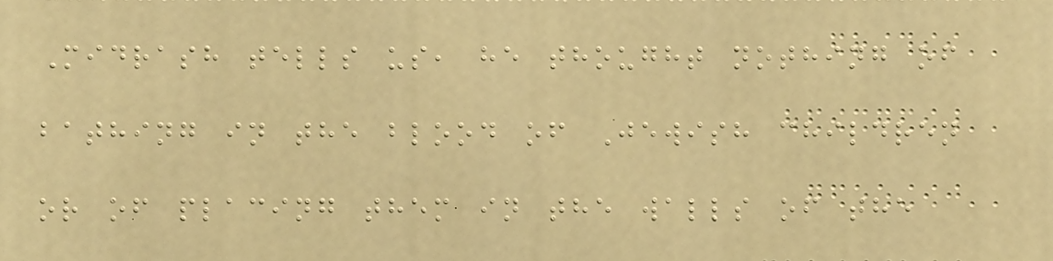Midrash tells us, he thought nothing of
bathing in the blood of Jewish children
or of placing them in the walls of the
